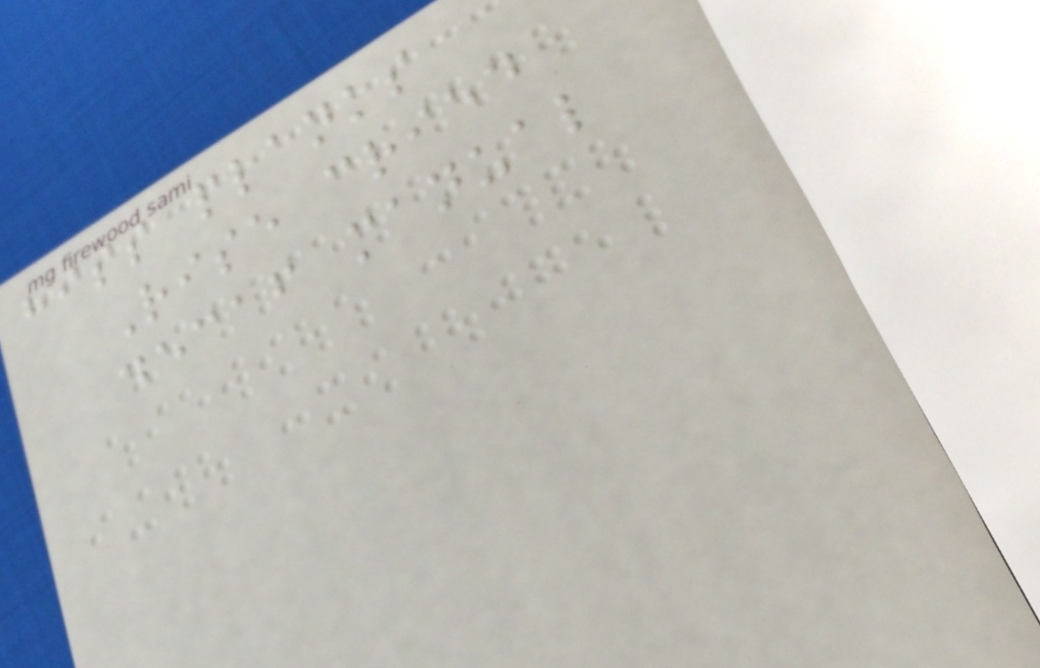hiss planks
Rise cried
decaf manual
